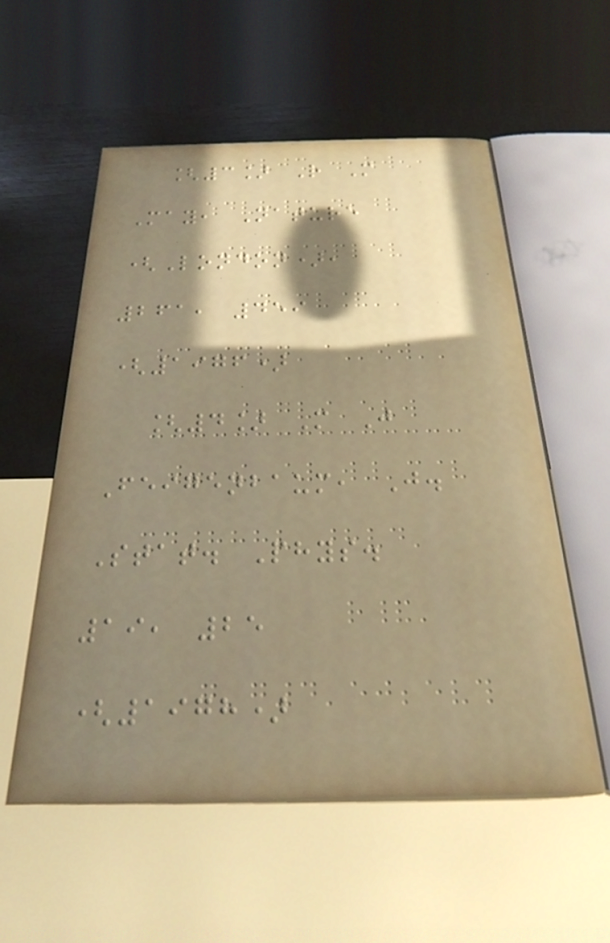[3] R M
May, Nature
(London),
261, 459
(1976)
[4] M J
Feigenbaum, J.
Stat. Phys.
19, 25
(1978)
